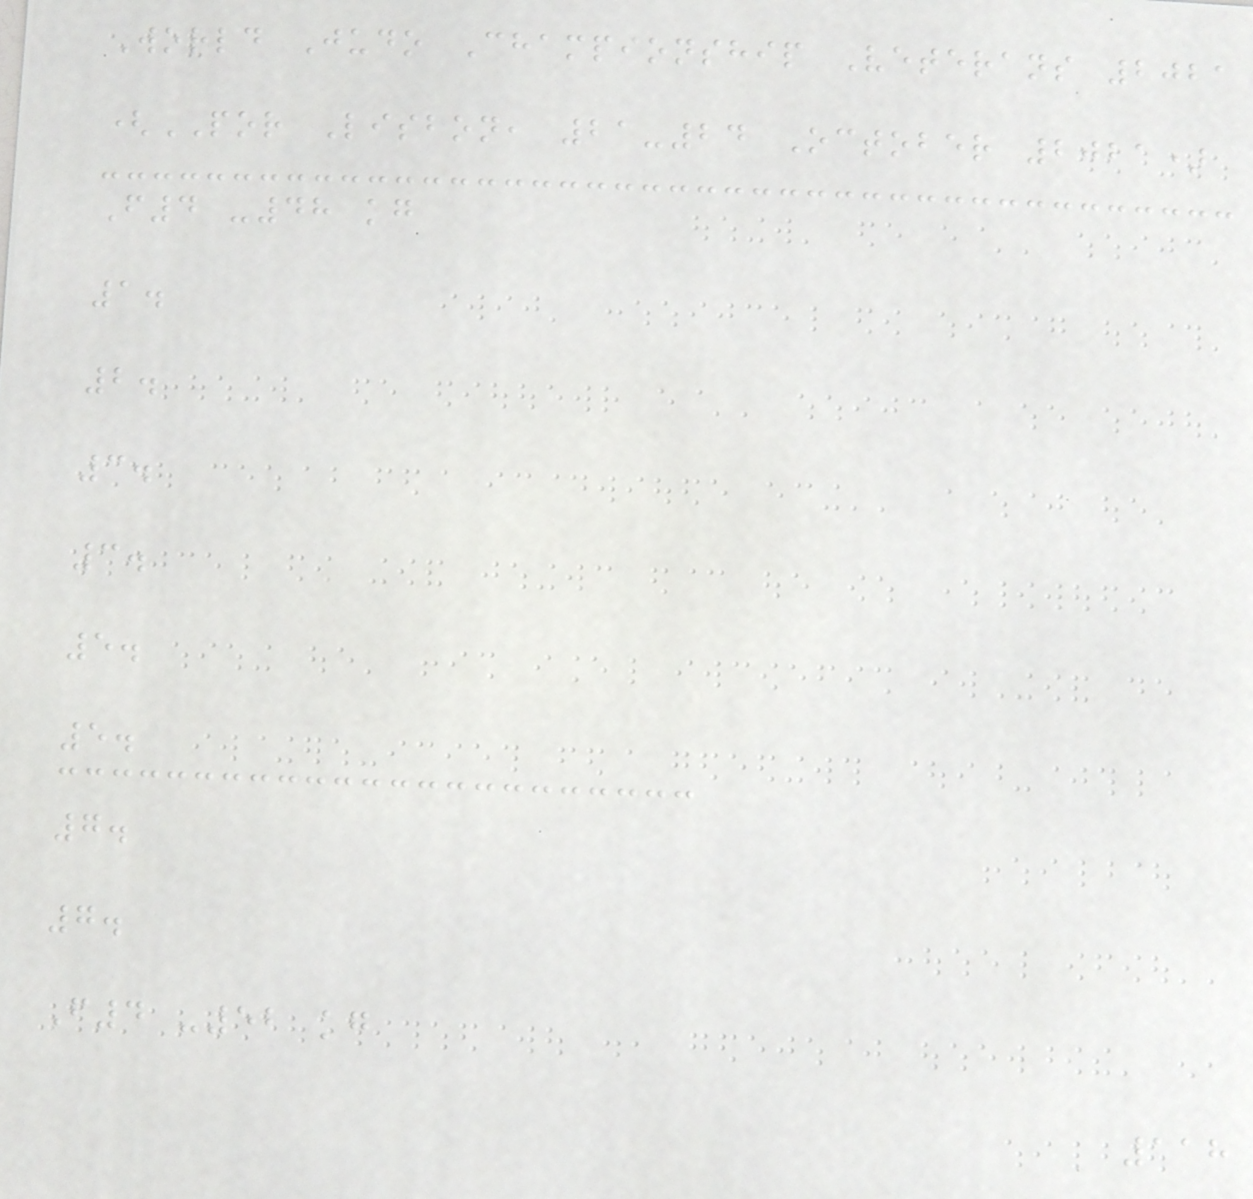World Judo Championship Veterans 2021
(POR Lisbon, 21-24 October 2021)
F4 -48 kg
1.
2.
3.
3.
5.
5.
7.
7.
F4 -52 kg
118
